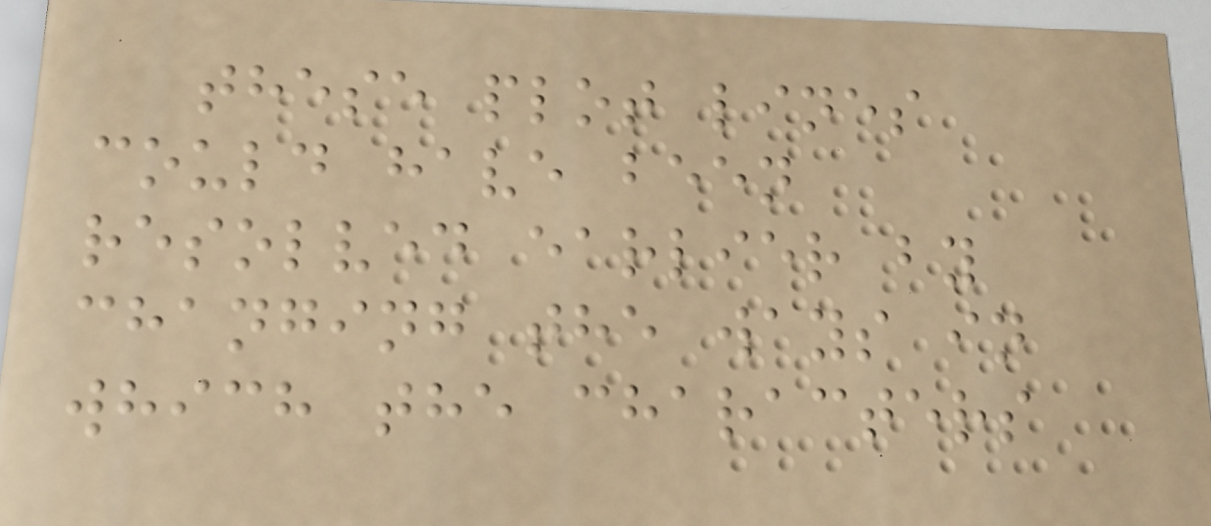these plot lines
could have been
resolved earlier by
changing the ways in
which the characters
